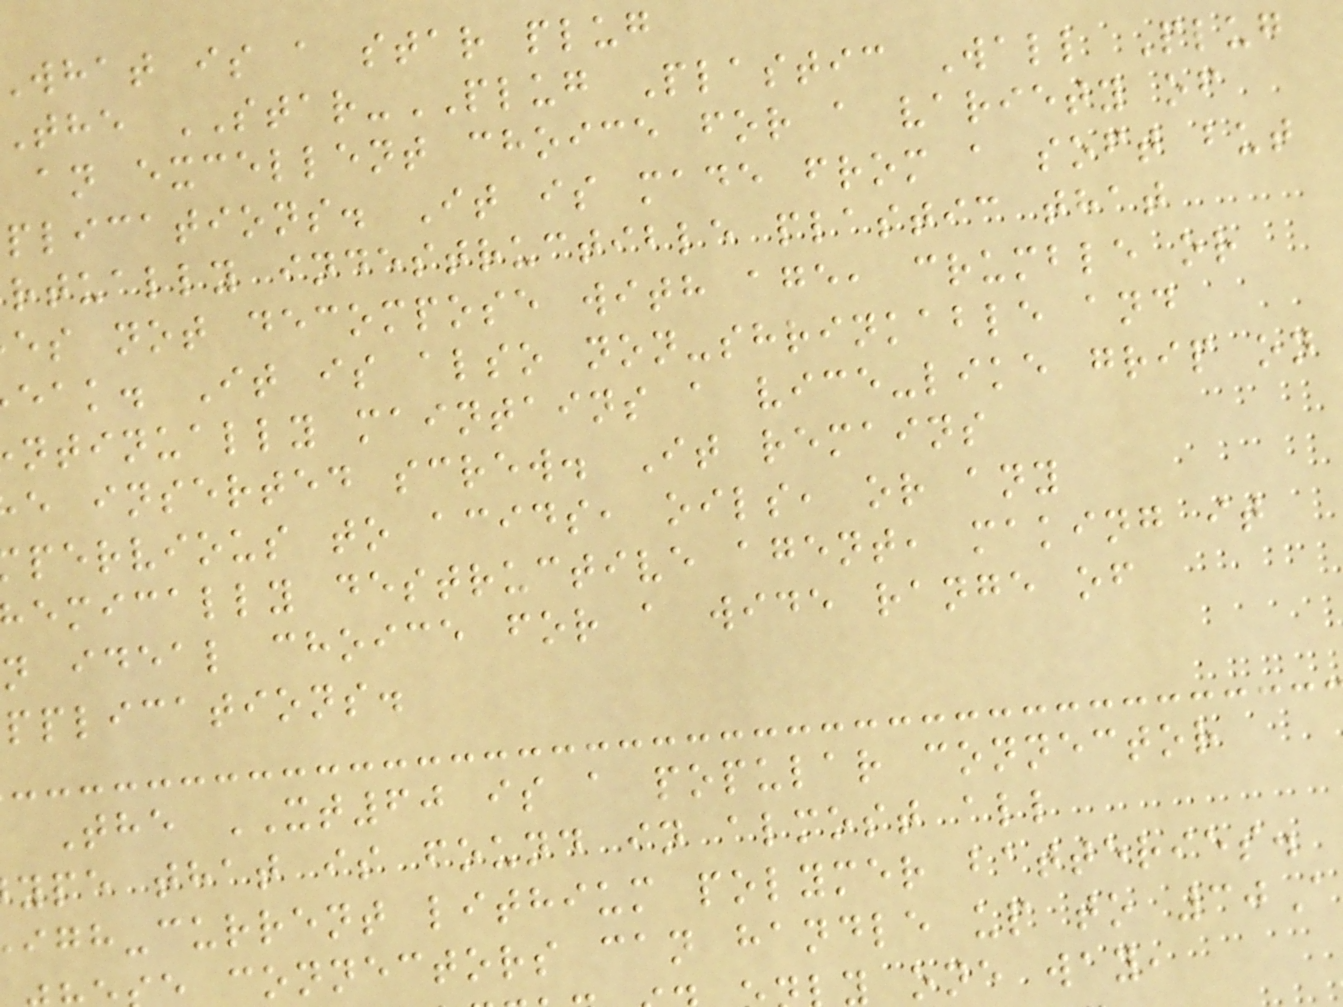what is a star plug
the STAR-PLUG Plastic Wall Plug
an excellent choice for a variety of
plications. It is made from a soft but
rtually indestructible plastic that
es not decompose with age, crumble or
eak. It is also non-shrinkable and
ntinually maintains a vice-like grip on
e inserted screw. It remains
pervious to acids, oils, or any
emically destructive agent, making it
n ideal choice for a wide range of
pplications.
The XT60 is a popular connector
ype that is found in almost all
igh-current lithium polymer batteries.
connectors can handle up to 30A
y one way,
